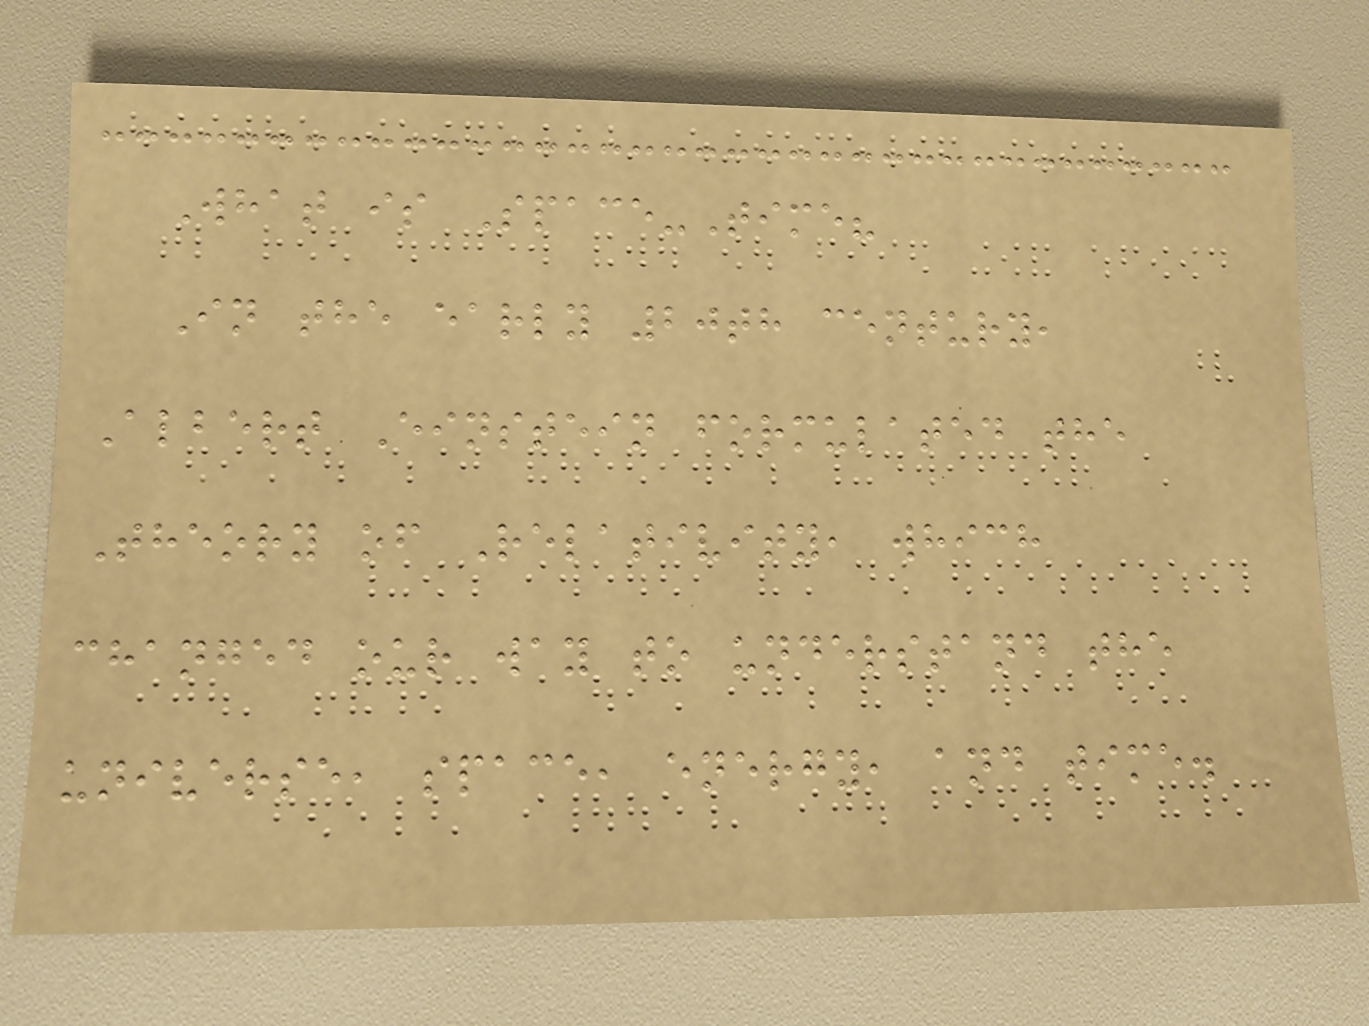What is Space-Time?
In the early 20th century,
Albert Einstein formulated the
Theory of Relativity, which
changed our way to understand the
universe, space, energy, and time.
